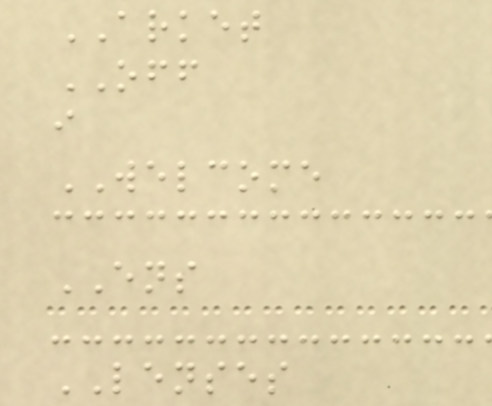ARKET
OFF
i
WELCOME
ENS
LENSES
